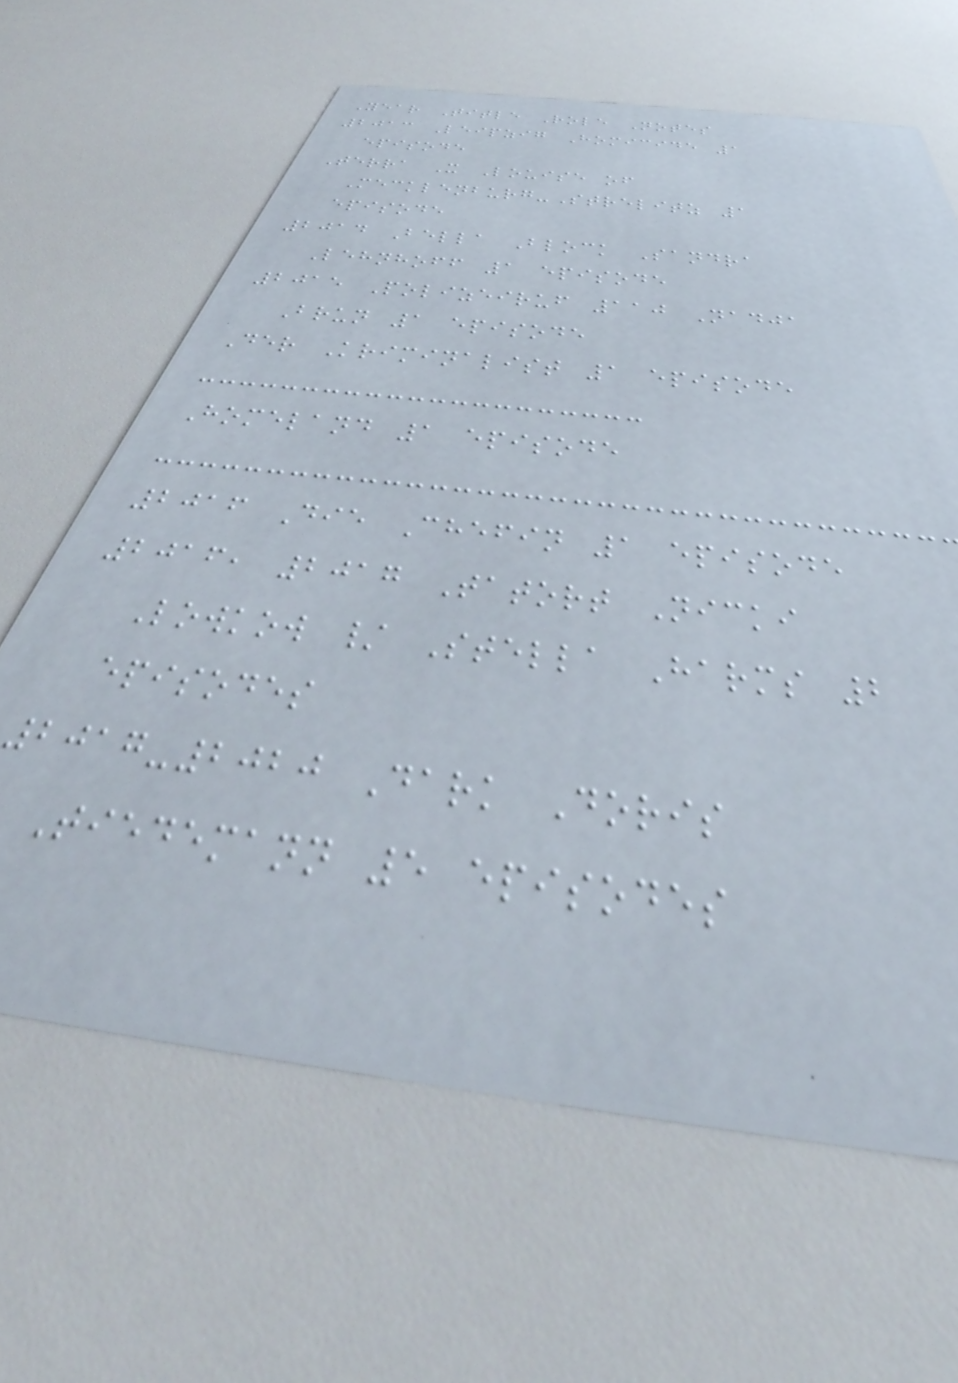Year Title Role Notes
2013 Leipzig Homicide 1
episode
Terra X Louise of
Mecklenburg-Strelitz 1
episode
2014 Bella Block Sandra
Lehnhoff 1 episode
2015 Polizeiruf 110 Nadja
Brun 1 episode
Der Kriminalist 1 episode
Homeland 1 episode
2016 Die Chefin 1 episode
2016, 2017 Tatort Nicki
Lowkow / Stella Harms 2
episodes
2017-2020 Dark Doris
Tiedemann 5 episodes
